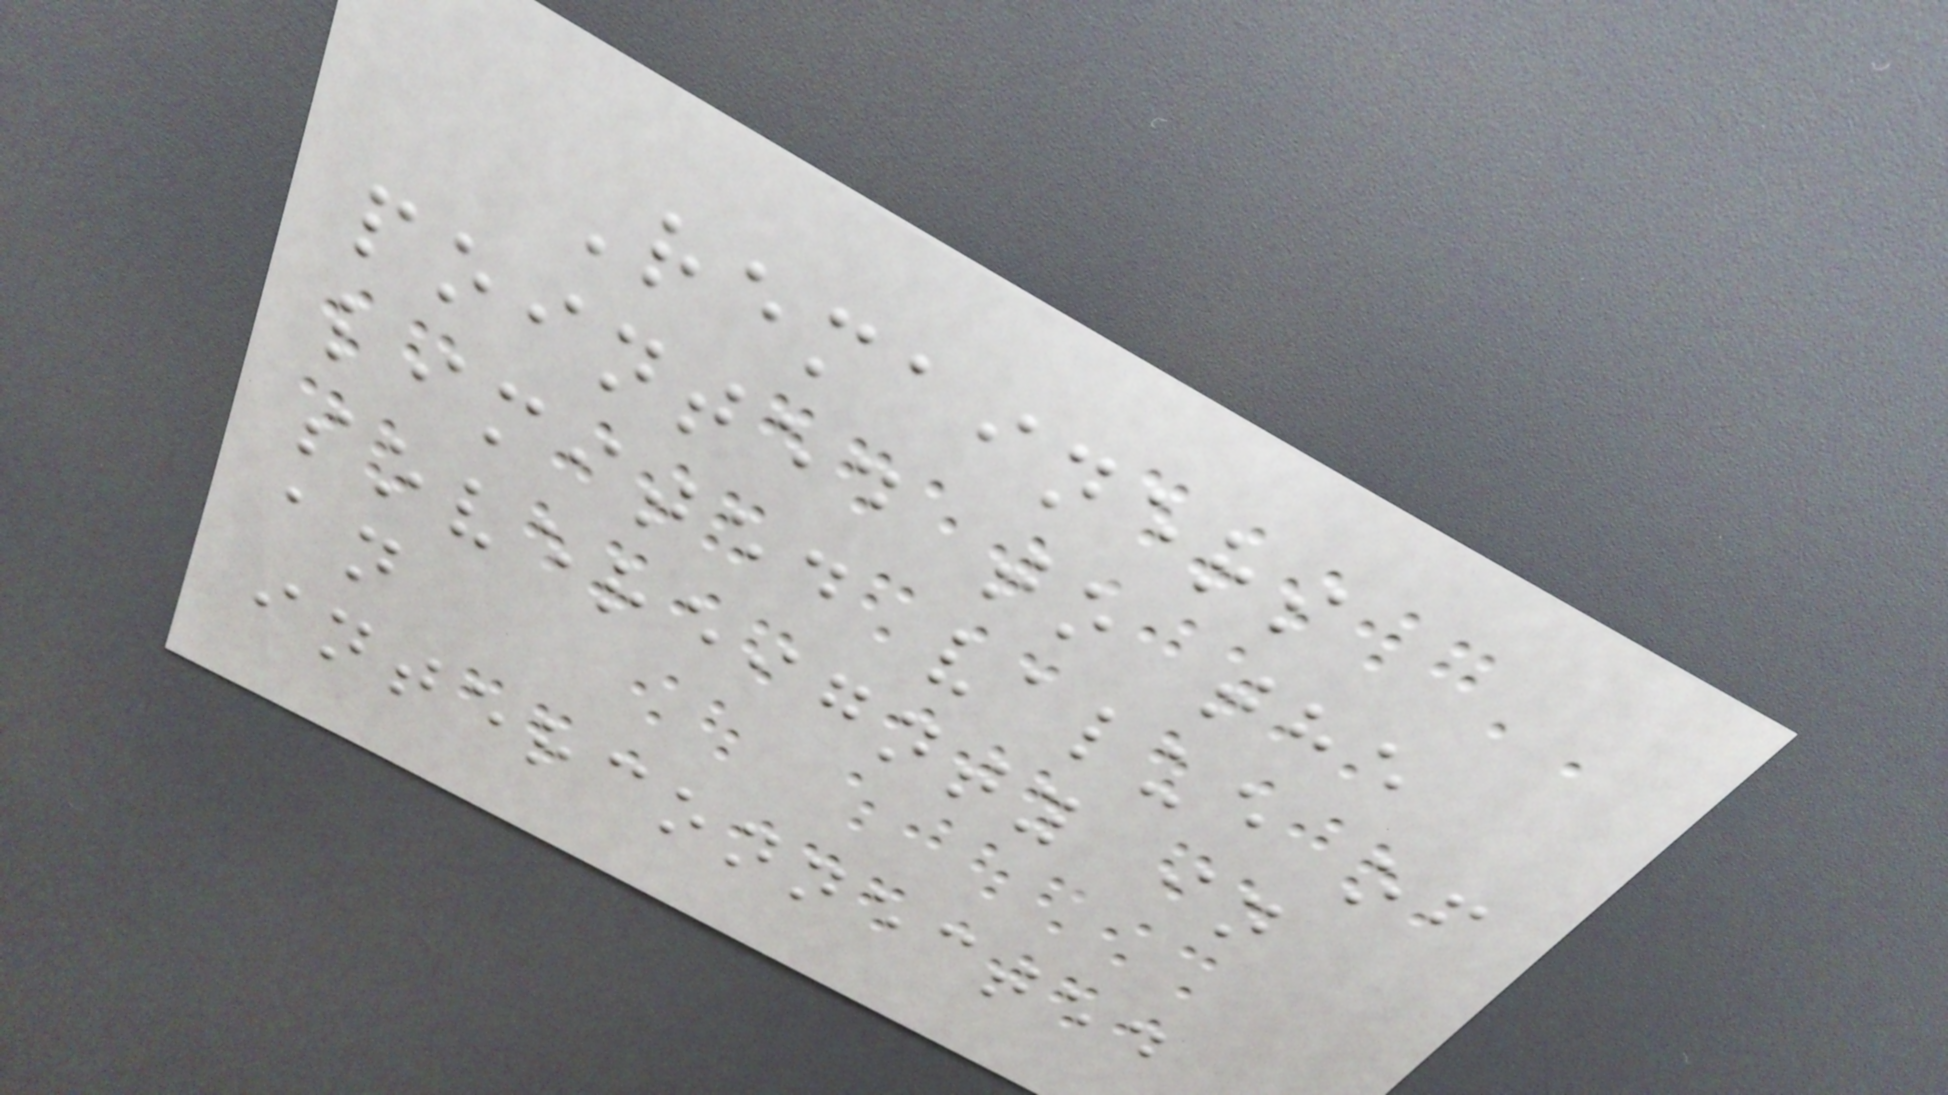Remainers
pointed to the
limited value of
sovereignty in
an
interconnected
